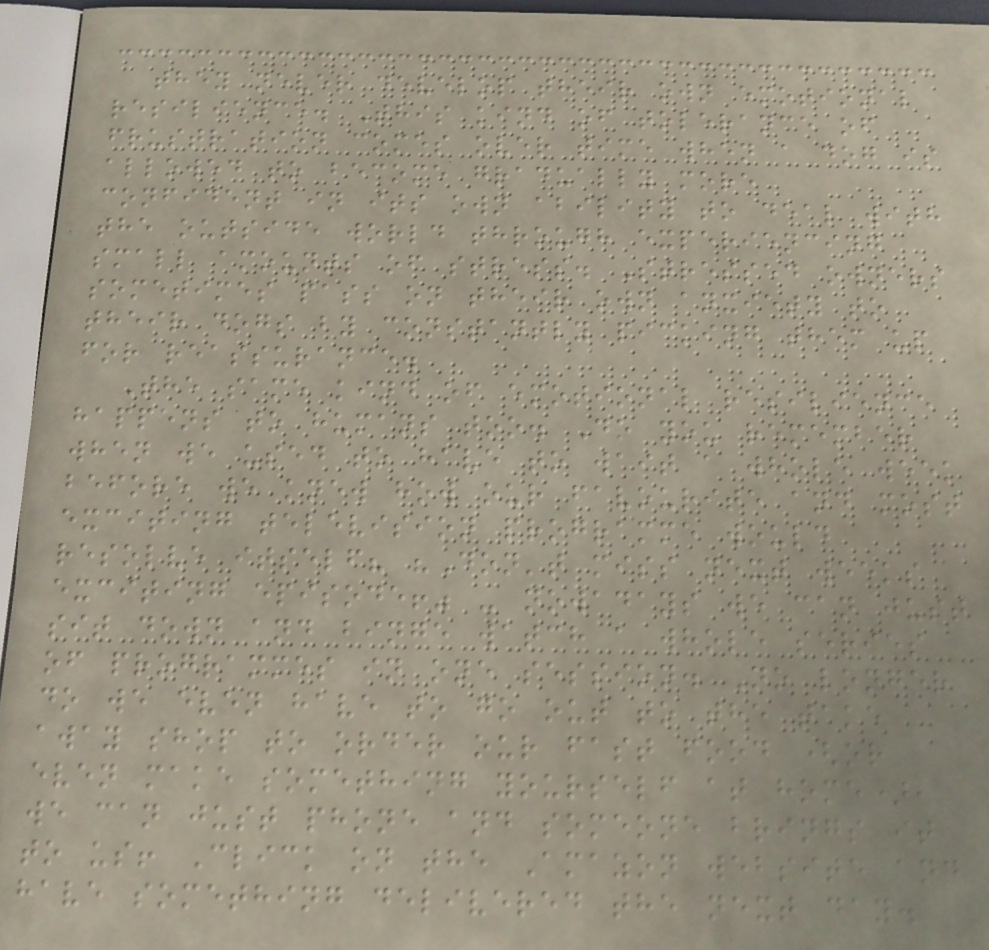they never develop their own emotional
resilience. This kind of tolerance of
frustration comes over time when a dog is
allowed to become gradually more
confident in its own ability to deal with
the outside world through experiencing
small amounts of stress. Stressed owners
sometimes pass on their own anxiety to
their dogs by constantly picking them up
for reassurance.
The same kind of emotional resilience
happens to humans too. Do you remember
when we used to have to wait a whole week
before we knew how our favourite and most
exciting television programme would
resolve itself? "Don't miss next weeks
exciting episode!" - nowadays we can just
sit down and binge watch a whole series
of programmes in one session. No longer
do we even have to go out to the take
away shop to order our fast food (or
even make something yourself at home),
we can just phone and someone brings it
to us! Click on the Amazon website and
have something delivered the next day.
